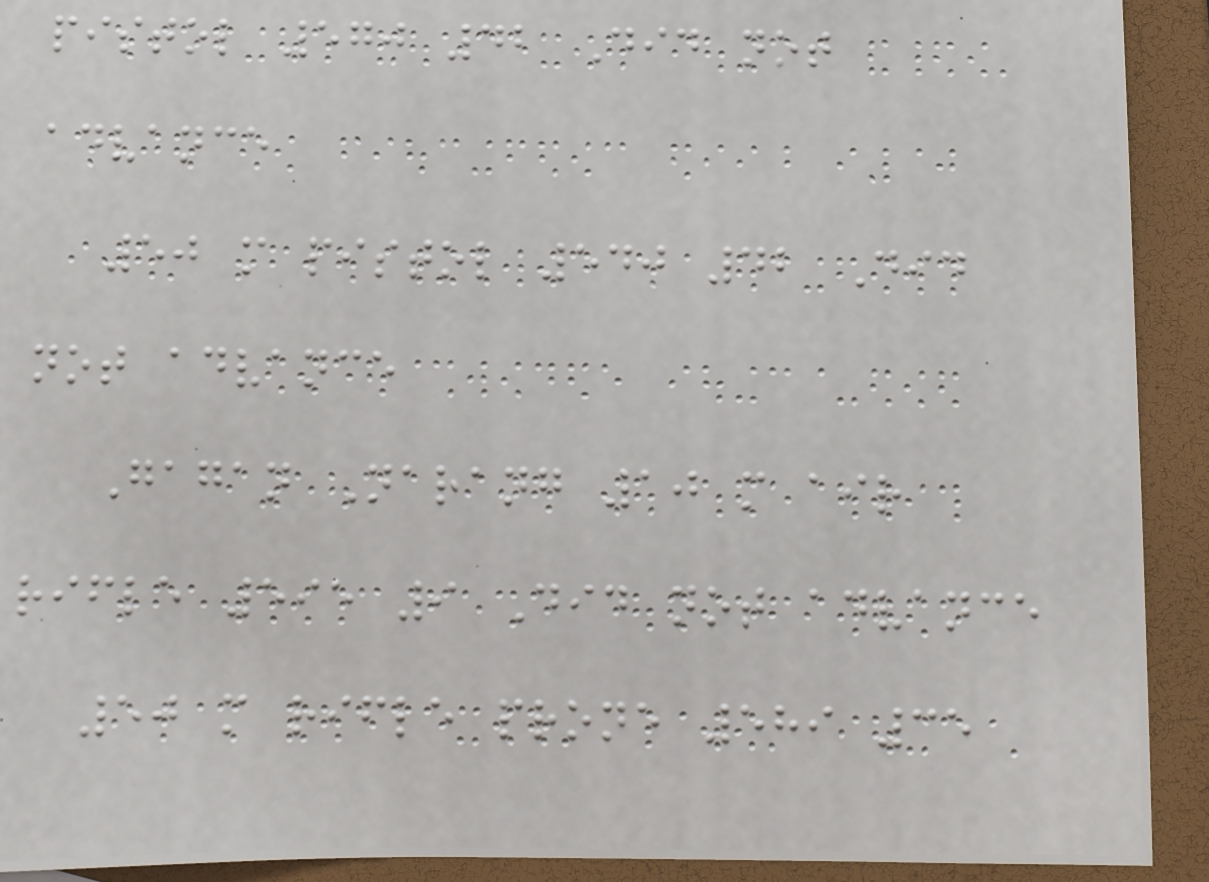pistol 570 42 Did not
advance
50 m pistol 540 42 Did
not advance
Gagan Narang 10 m air
rifle 595 9 Did not advance
50 m rifle prone 589 35
